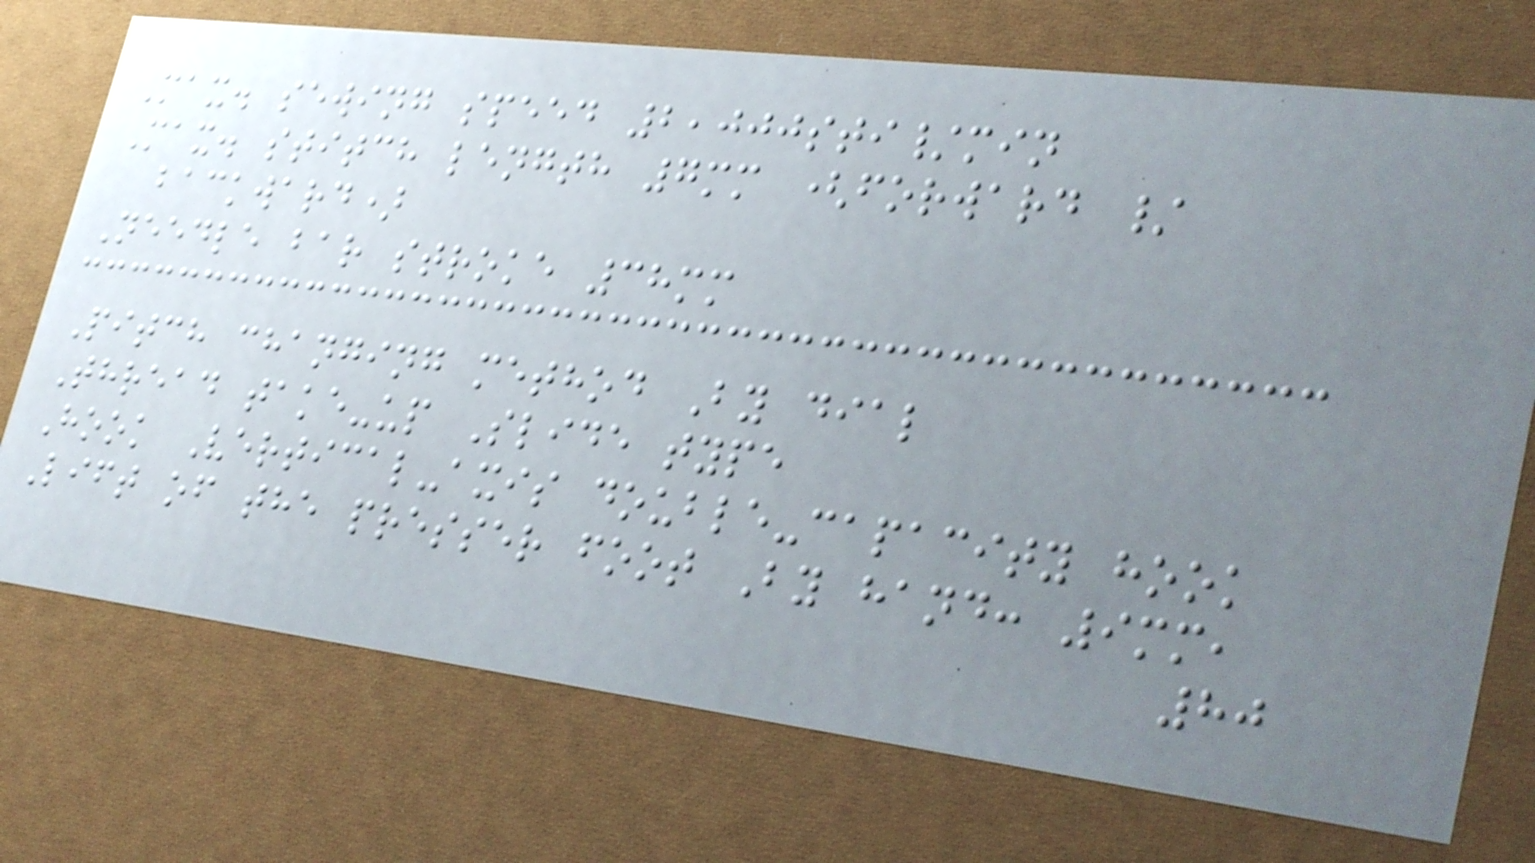Max. sewing speed 2,000sti/min
Max. stitch length 7mm (forward /
backward)
Needle bar stroke 38mm
Pitch changing method By dial
Thread take-up Slide type
Hook Vertical-axis double-capacity hook
Lift of the presser foot By hand: 9mm,
80
